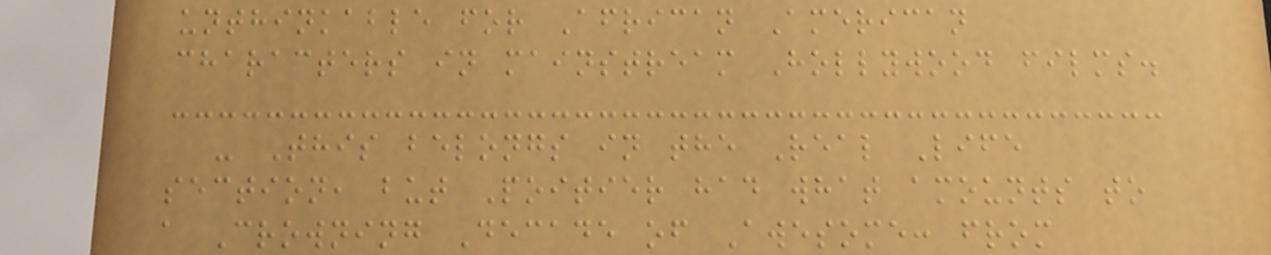unthinkable for African American
characters in mainstream Hollywood films.
- This belongs in the Real Life
section, but Poitier had what amounts to
a Crowning Decade of Awesome: from
